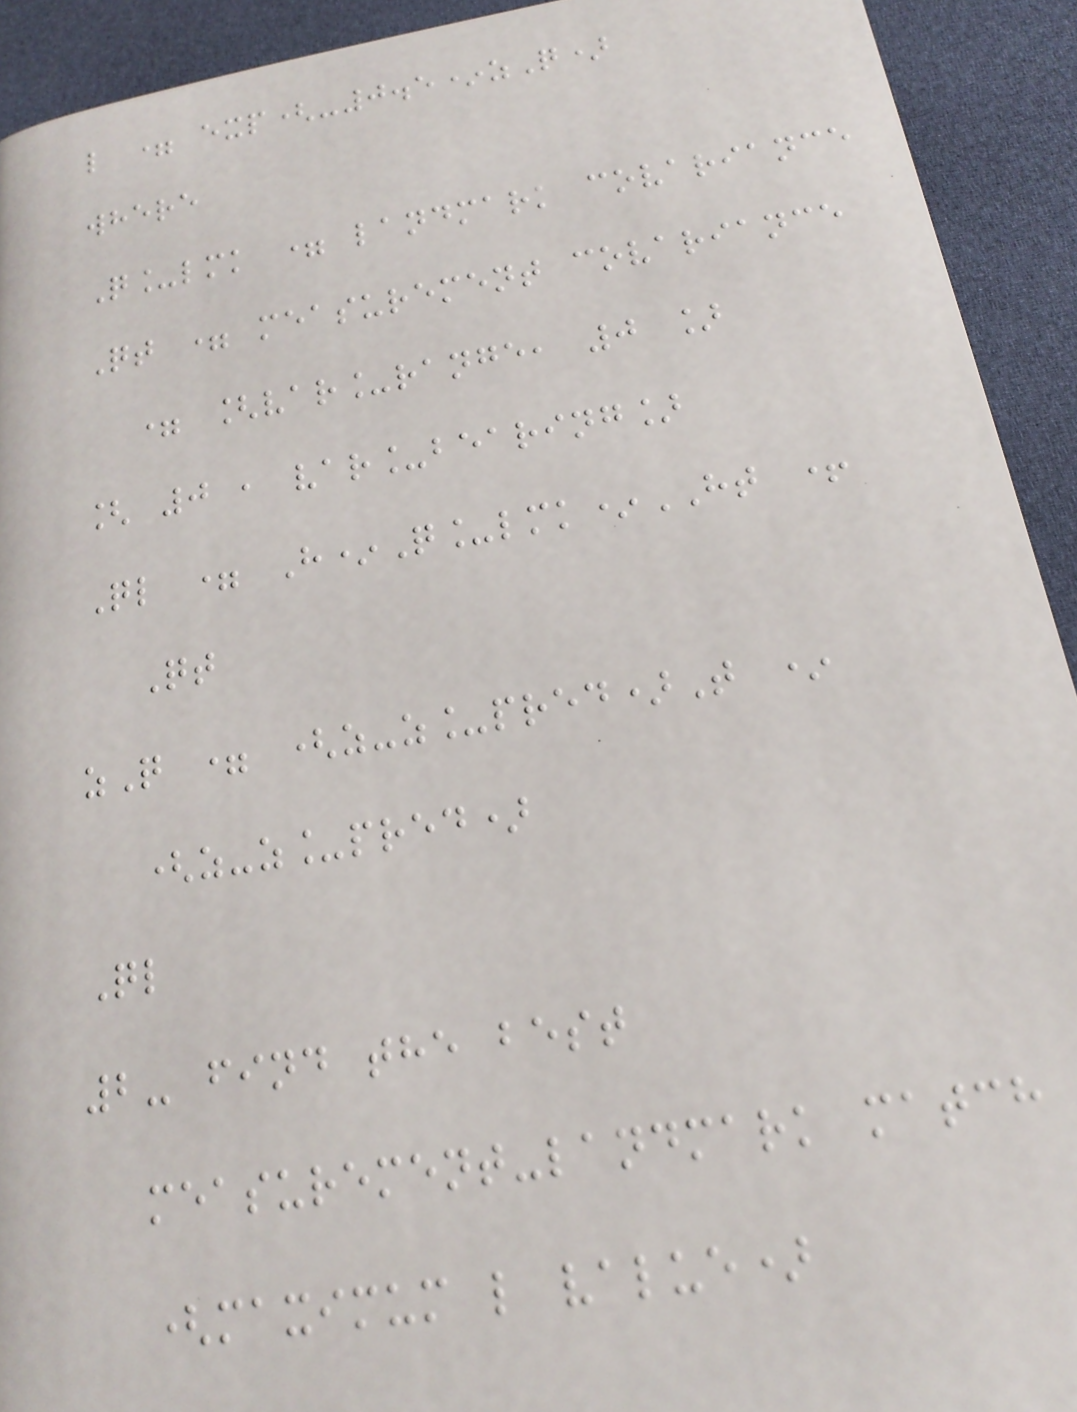l = exp(-0.5*zQ)
where
Q_lmk = landmark covariance
Qt = measurement covariance
= [var_range, 0 ]
[ 0 , var_bearing]
Ql = H*Q_lmk*HT +
Qt
zQ = (z-z_pred)T *
(z-z_pred)
Ql
2- find the best
measurement-landmark match
(maximum l value)
